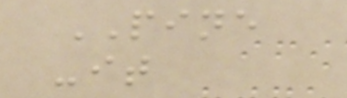PINE
-it
